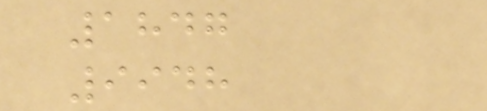1847
9948
